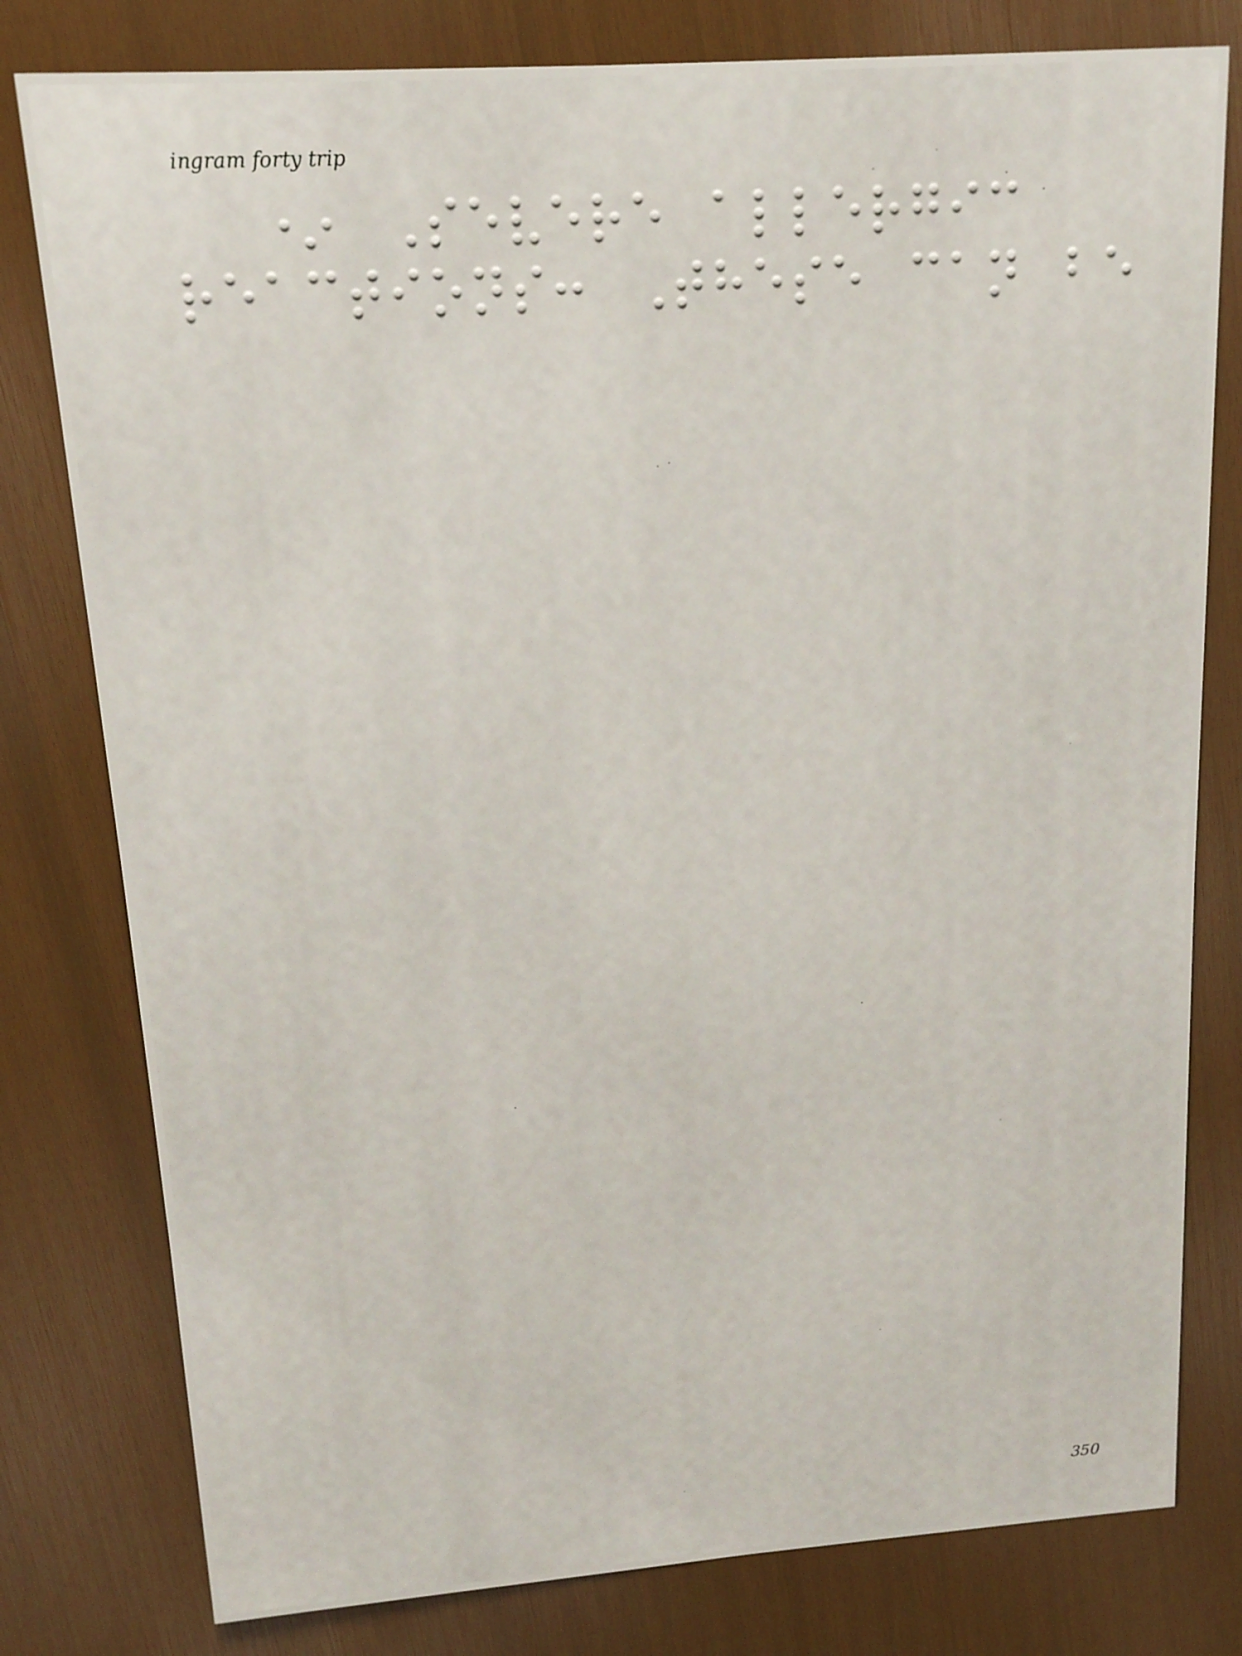* Severe allergic
reactions: These can be
